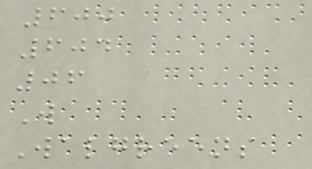600
604
06
W
Walgreens
